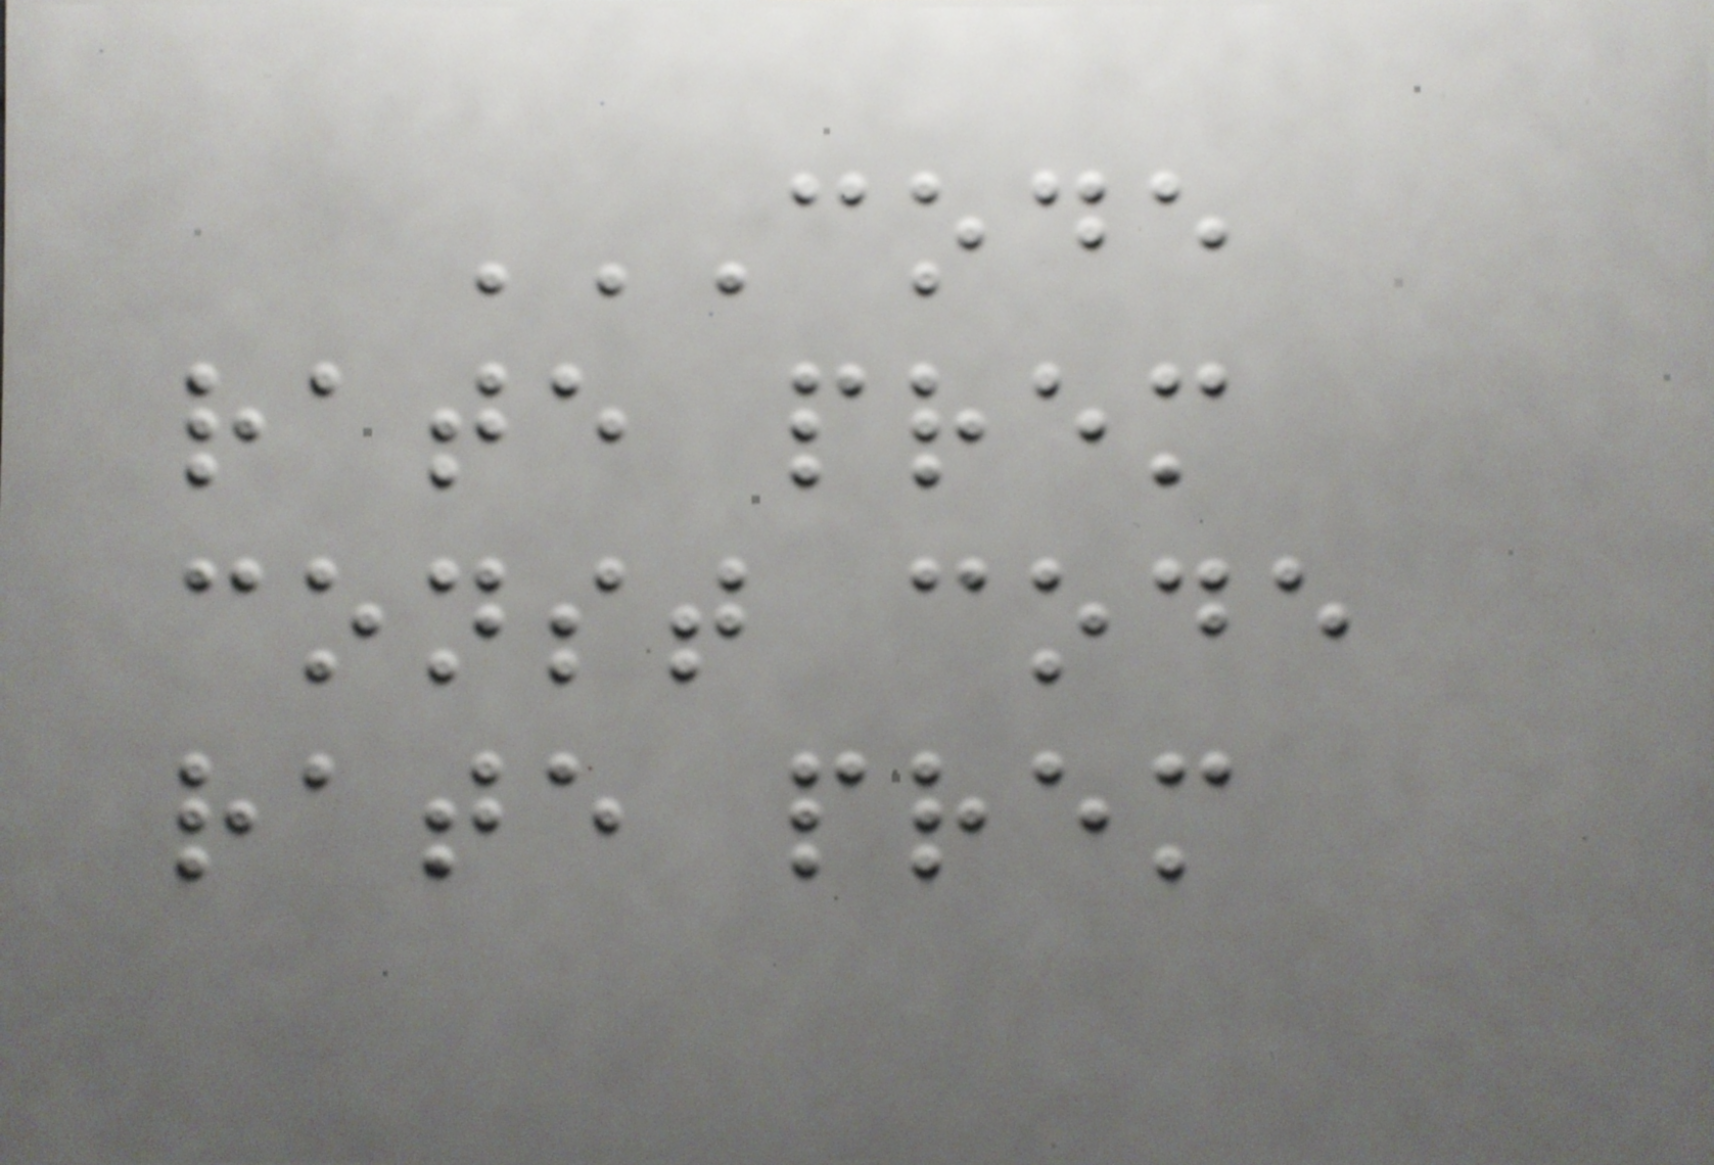CODE
RATE PREM
CONST CODE
RATE PREM
